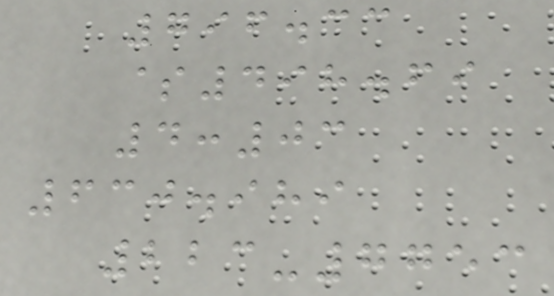796.33
$498.69
4:03
630.989
223-7753
